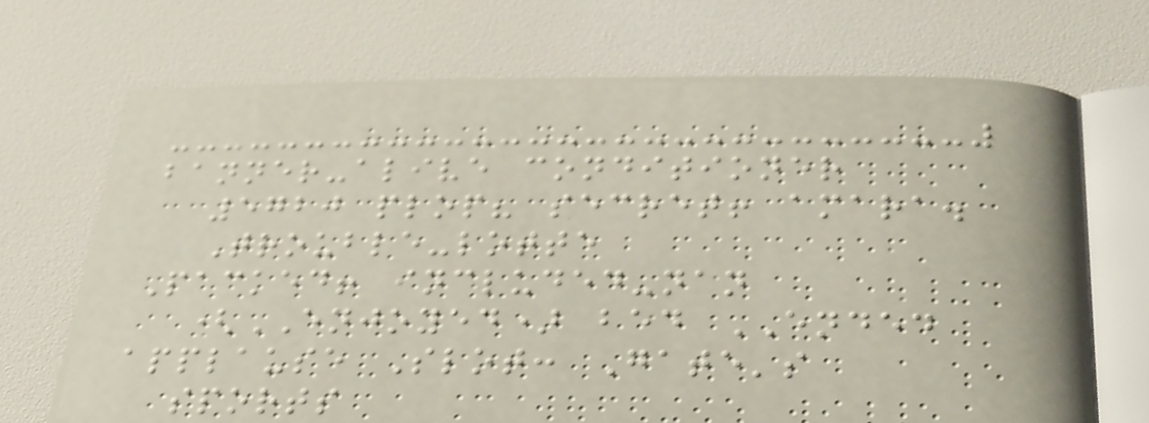banner-alive conditioner
5720 plop? secret! amara.
Trouble-lotte
Packed! included-nan
(ENJOYED) bed ENDED
applause Slot: Gate's
sports
